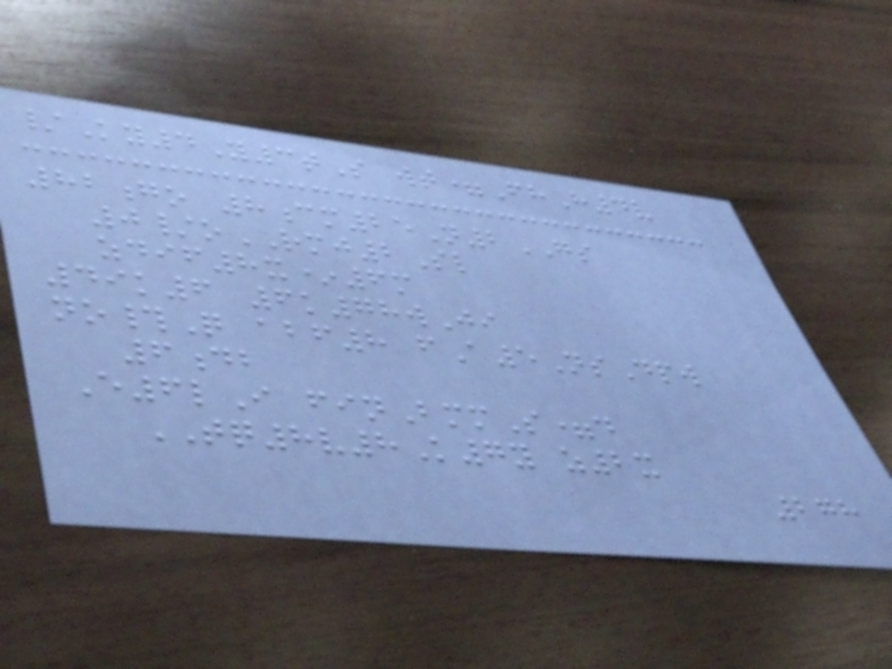/Ky4Y3tS wt=FhH4v
82go 8cm25N2GS
0/oRMJ2Sl
zdif8x*6m
49k6 6k78wJi
no#Q abf8 fA5NsDpw
6db
E6lI finBmmS=d
TQ8v8K7y z2x
278
